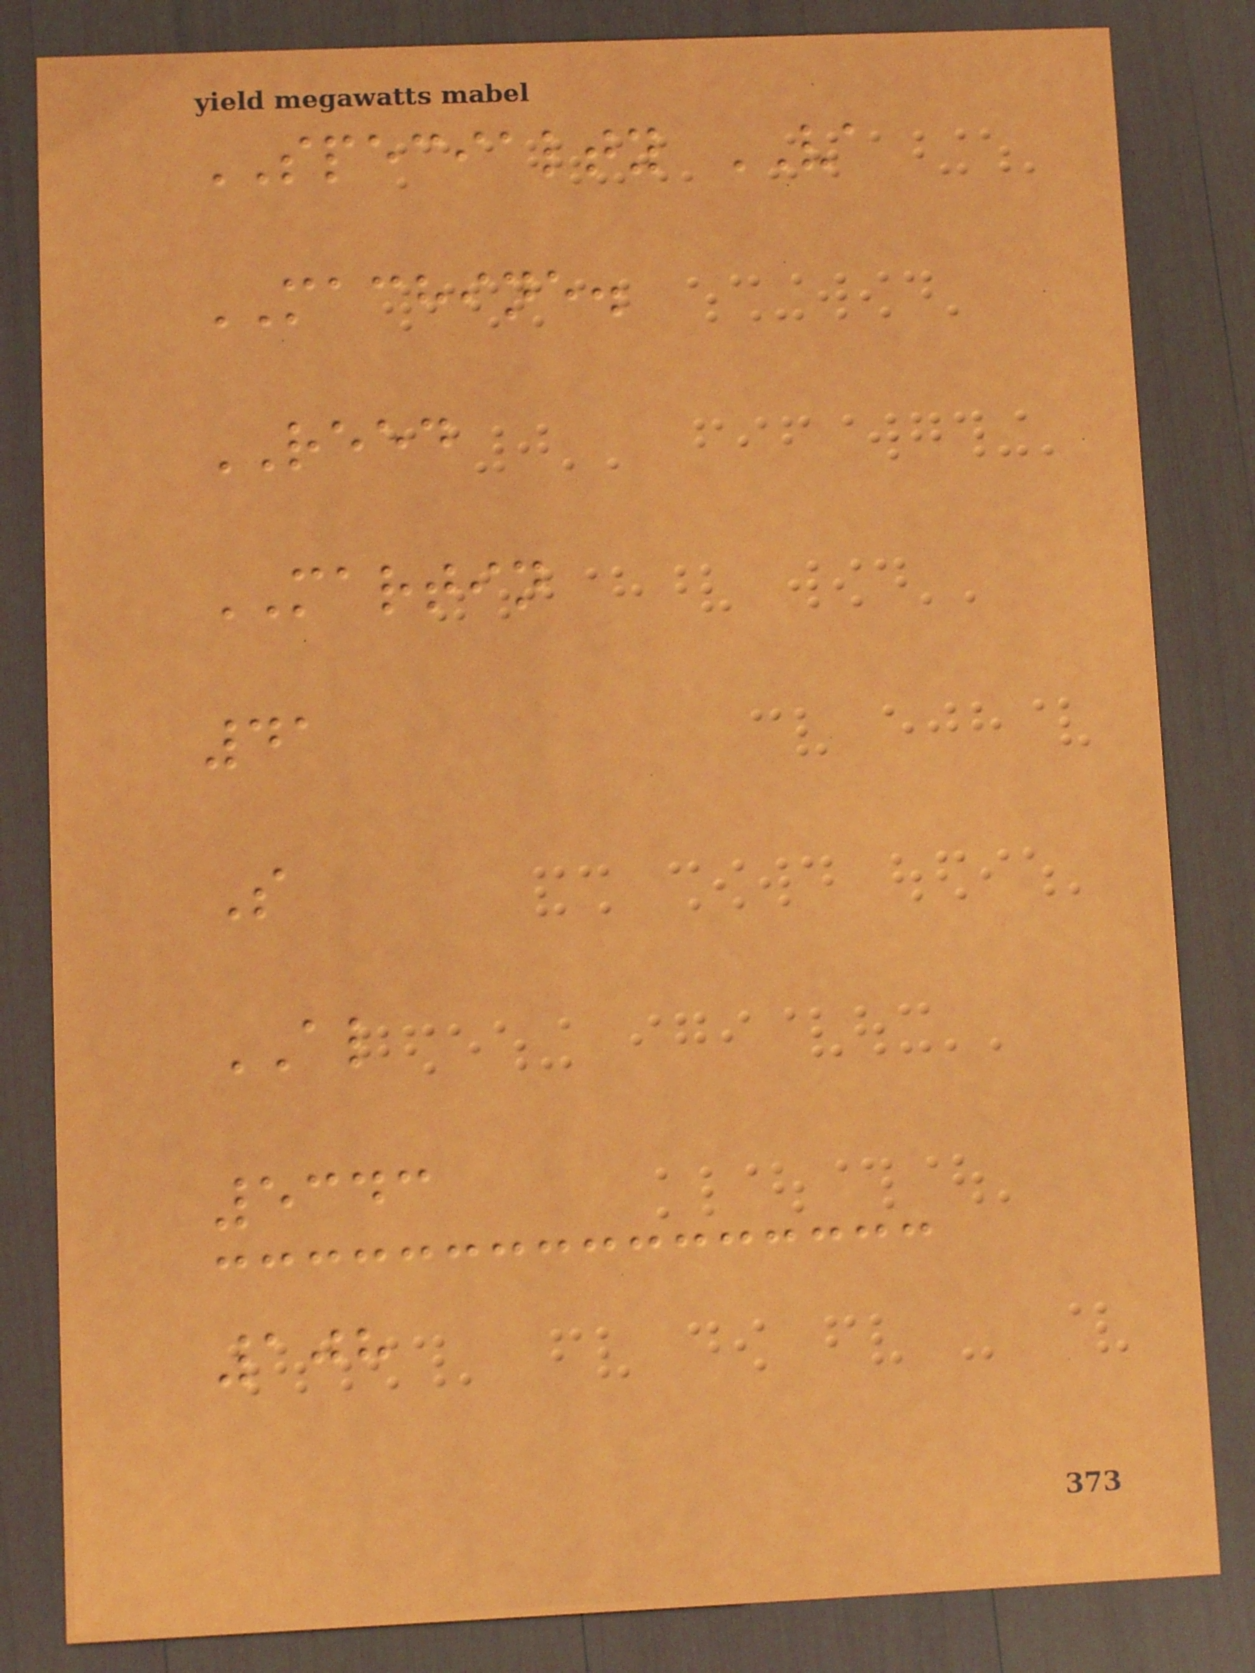SPECIALTY VA
MACHINE.
REED
MARTIN
41
S
AL
5343
108
